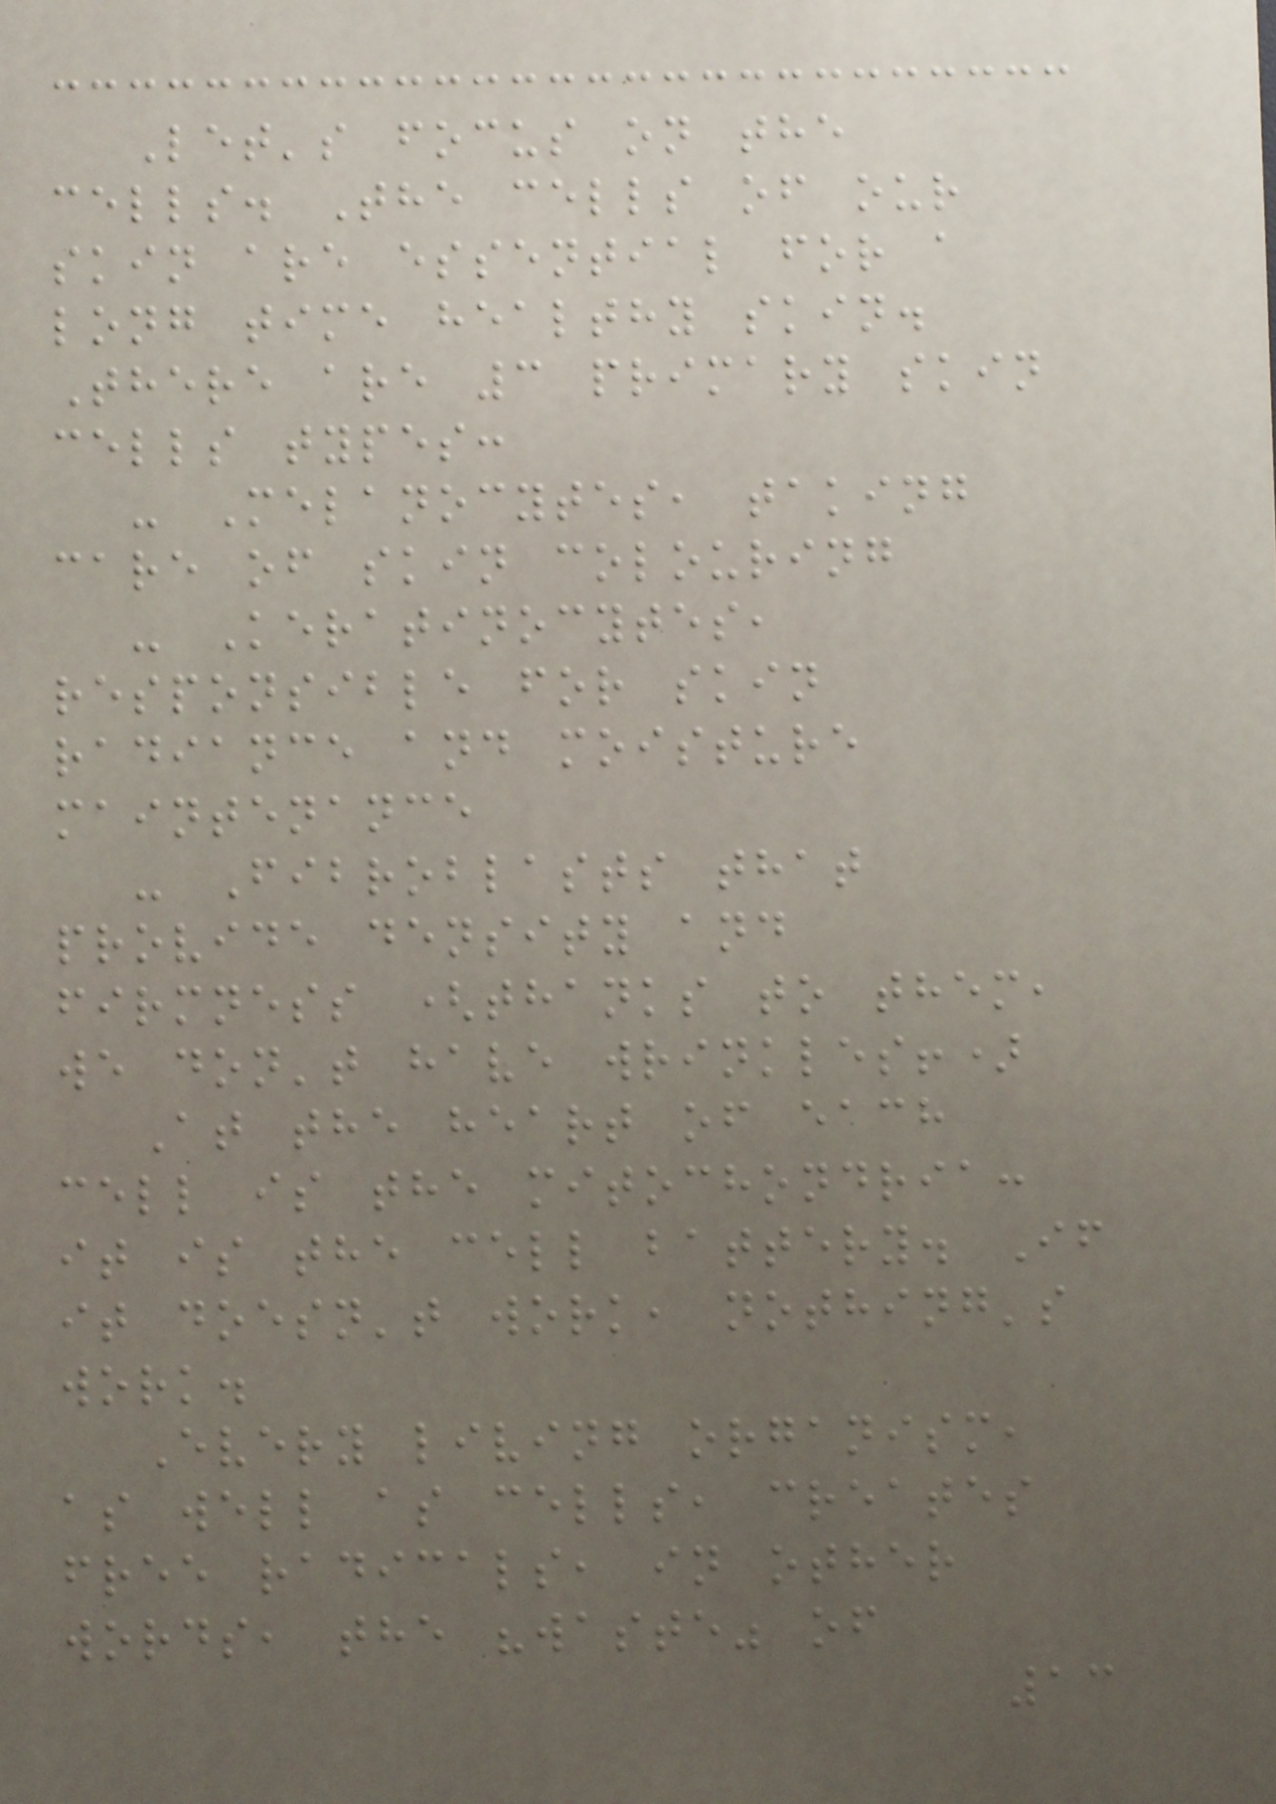Let's focus on the
cells. The cells of our
skin are essential for a
long time healthy skin.
There are 3 primary skin
cells types:
- Melanocytes, taking
care of skin colouring
- Keratinocytes,
responsible for skin
radiance and moisture
maintenance
- Fibroblasts that
provide density and
firmness (thanks to them,
we don't have wrinkles!)
At the heart of each
cell is the mitochondria:
it is the cell battery. If
it doesn't work, nothing's
work.
Every living organism,
as well as cells, creates
free radicals, in other
words, the "waste" of
13
